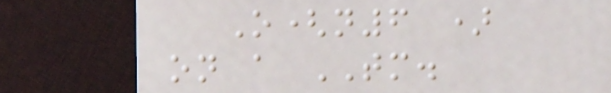O(n6 )
on a TM.
